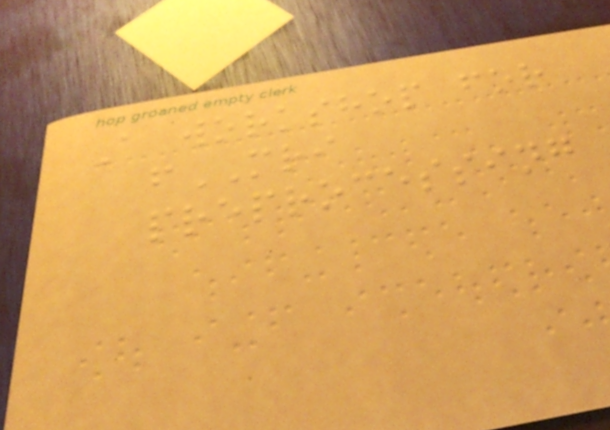A workshop for
fMRI
preprocessing
